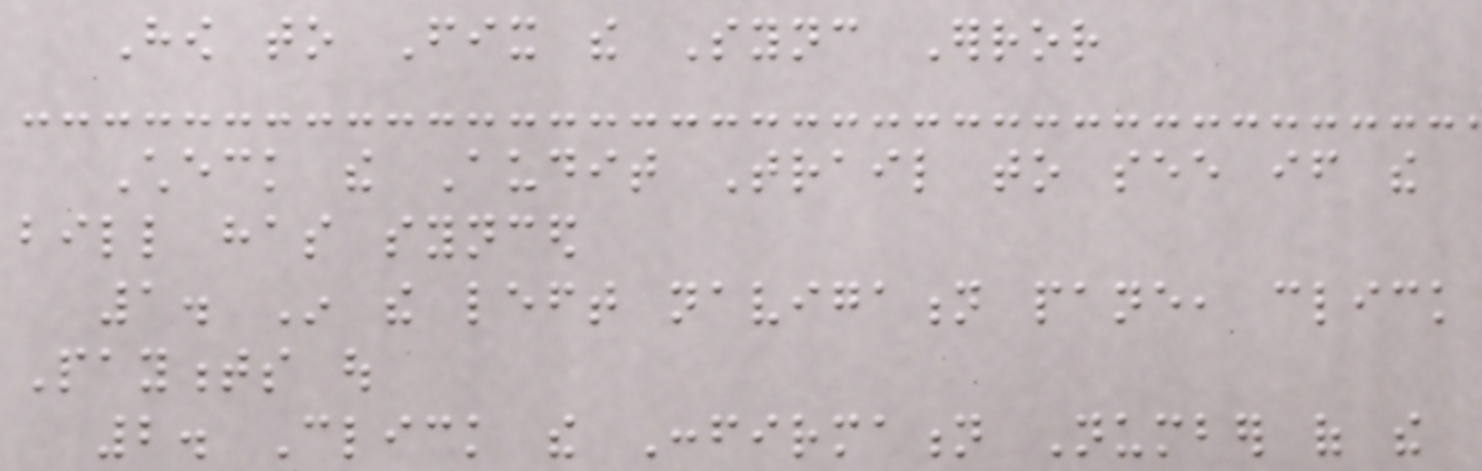How to Fix the Sync Error
Check the Audit Trail to see if the
bill has synced
1. In the left navigation pane, click
Payments out
2. Click the Confirmation Number of the
